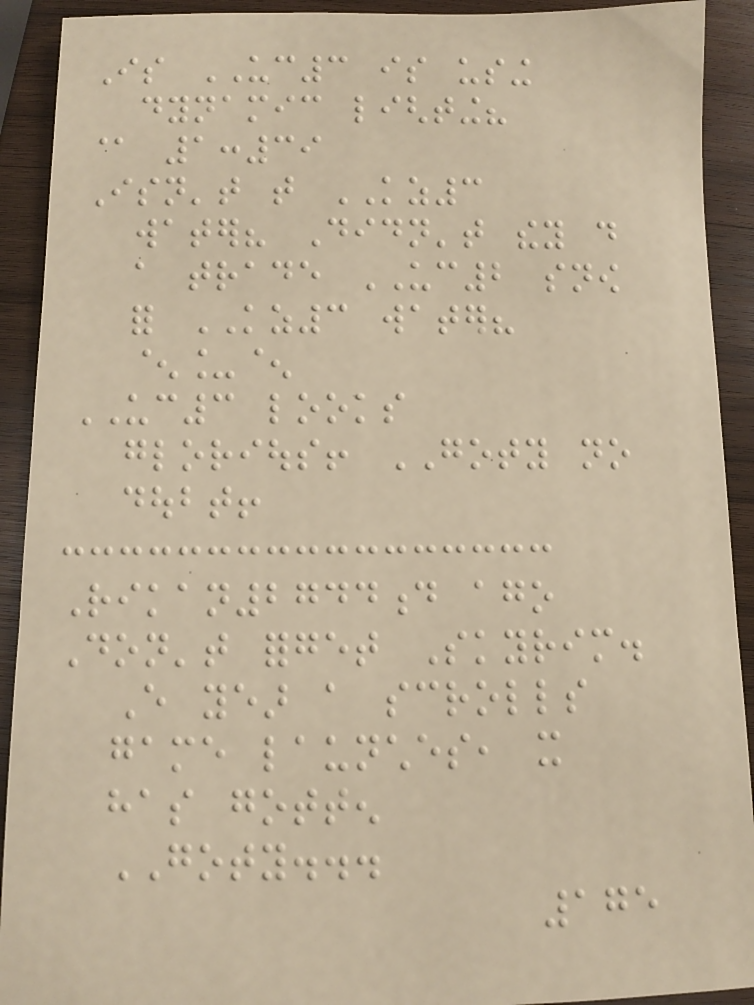Is UC3 is using
dynamic lighting?
@ 1:39
Isn't that KZ3
water? Didn't they do
a trade UC2 snow
for KZ3 water?
^_^
UC3 looks
glorious! GOTY no
doubt!
Rikan2744d ago
Don't forget Skyrim.
Every year a scrolls
game launches, it
has gotten
GOTY...
175
